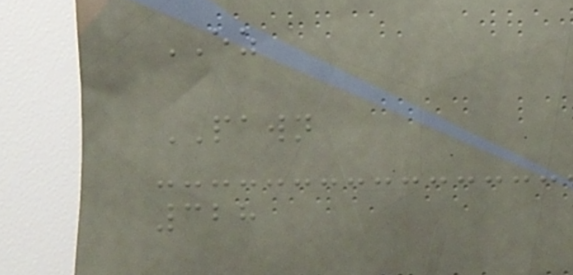EZ
PAWN
328
